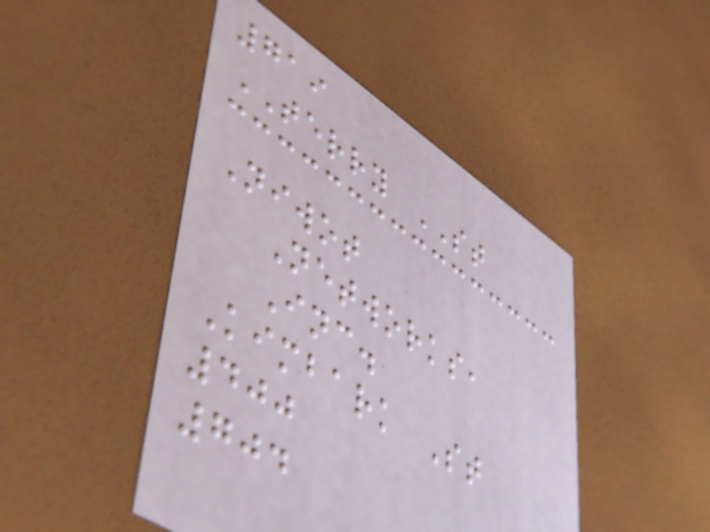719
TERRY ST
Niwot
Networks,
Inc.
Kimbark St
400
704
